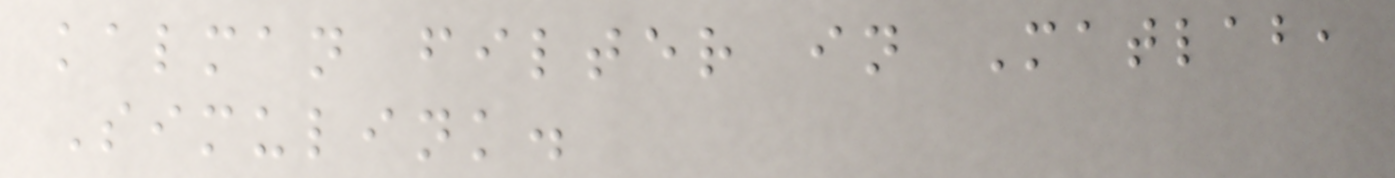kalman filter in Matlab,
Simulink.
